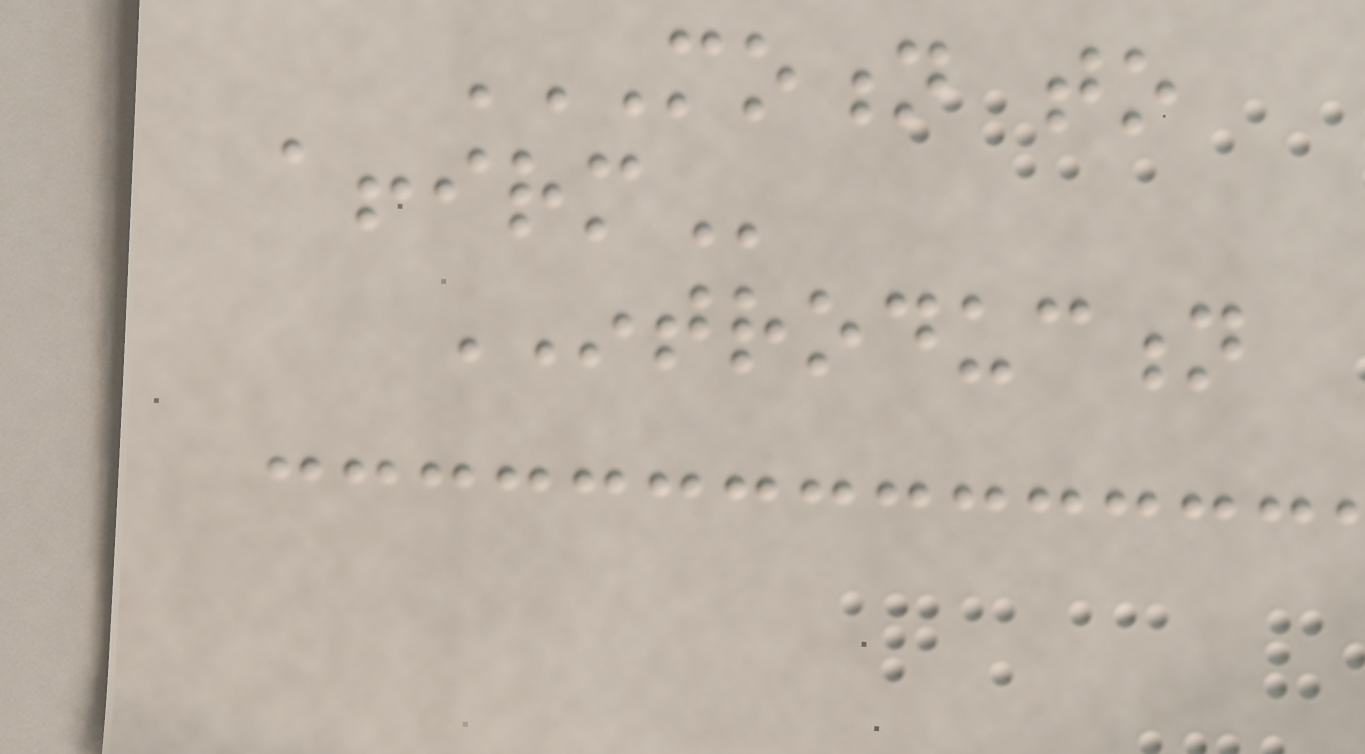MOTION TO
AFFIRM
INTRODUCTION
